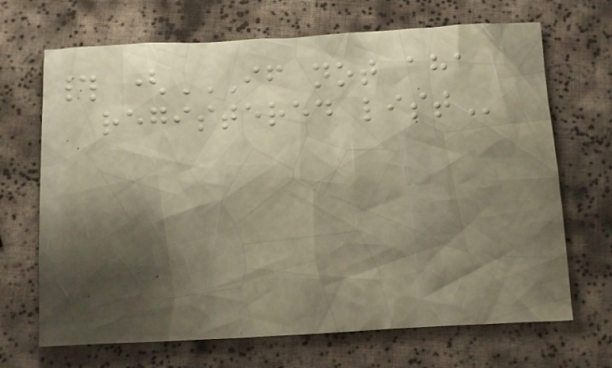# (IF NOT AHA
REGISTERED LIST
